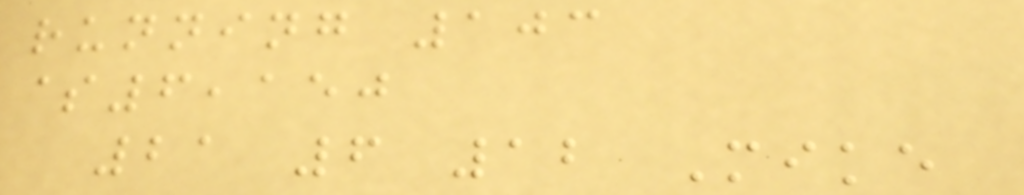running 103
$6,150
21 6 12 Mike
